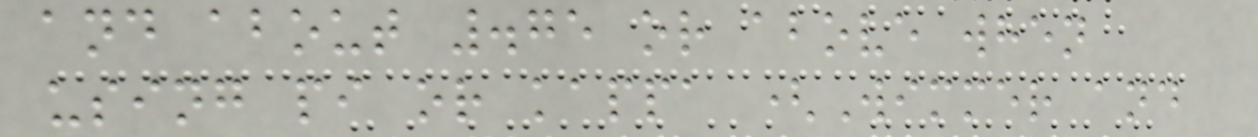and about .75 or above when
using pi or kappa (Wimmer and
